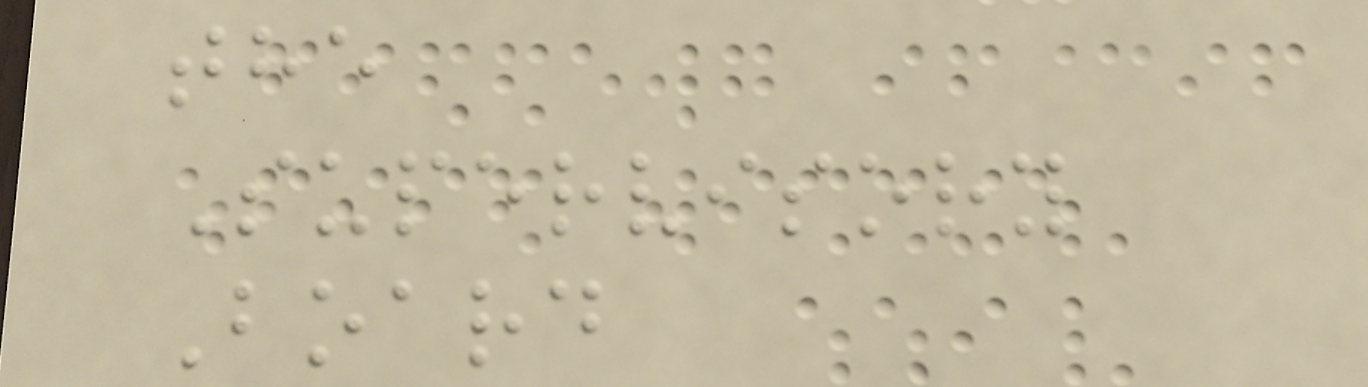the
Supervisory
Board
